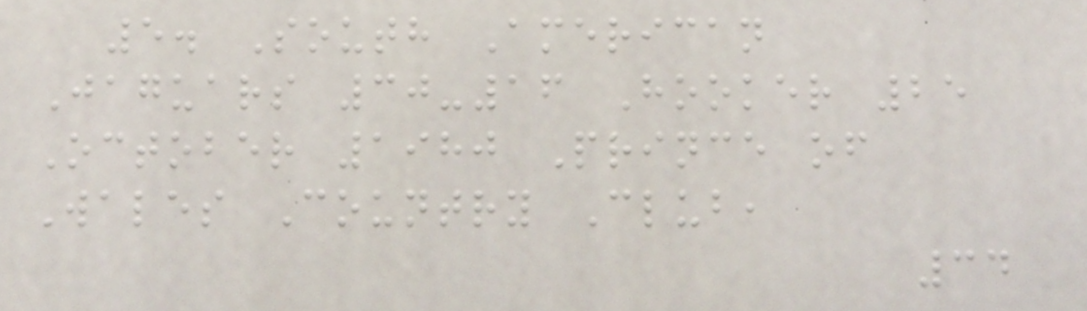5. South American
Jaguars 30-16 Hooker 25
October 1980 Prince of
Wales Country Club,
34
